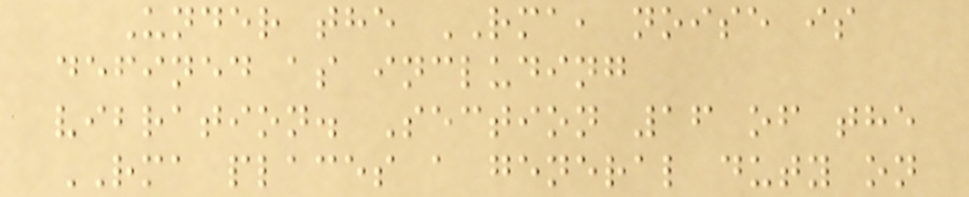Under the RMA, noise is
defined as including
vibration. Section 16 of the
RMA places a general duty on
